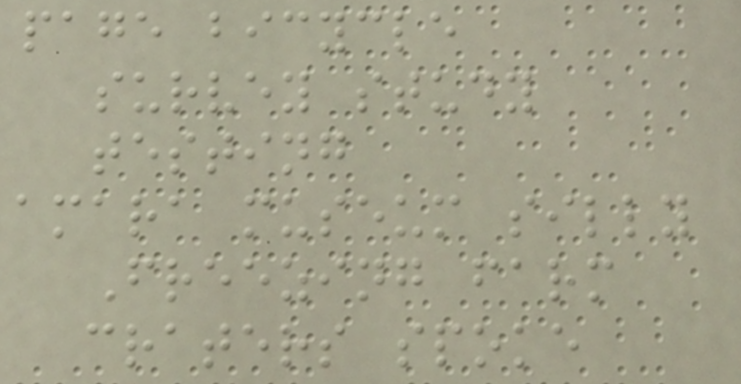page bicycle
survey study
testing
amara museum silly
Freezing farm
craters spoke
